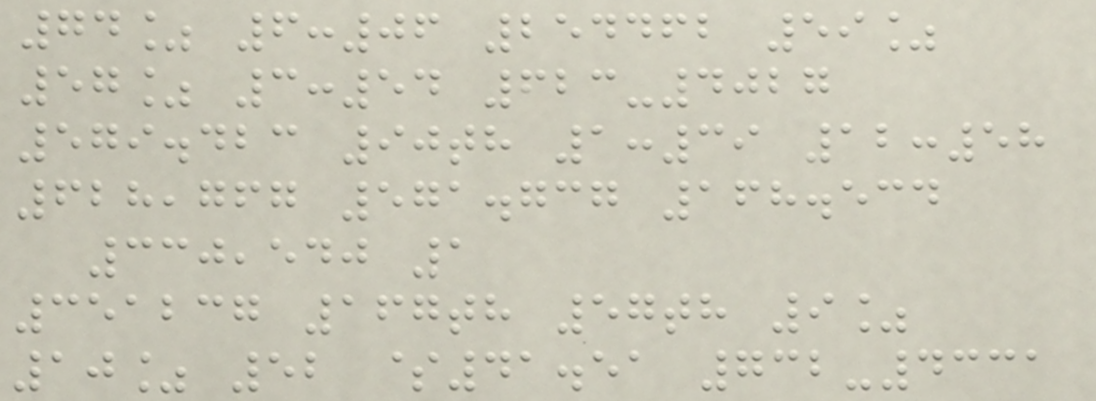74% 6:06 254462 59%
57% 3:54 623-4027
579.423 90th 1:39 12:58
628,767 571.737 168.534
330,540 1
351237 167th 57th 9%
10% 52 $41.51 732-4331
